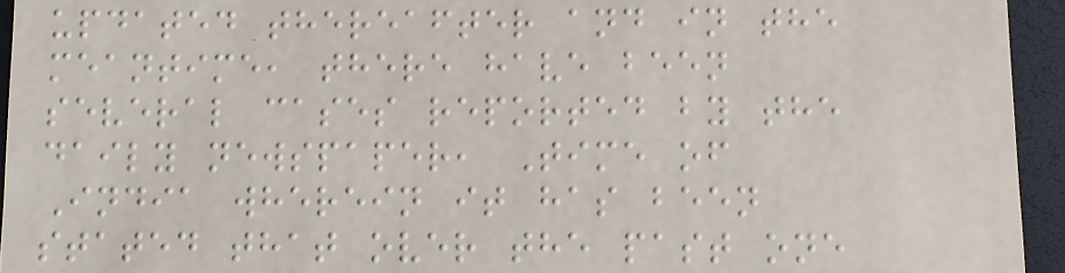updated thereafter and in the
meantime, there have been
several cases reported by the
daily newspaper, Time of
India wherein it has been
stated that over the past one
